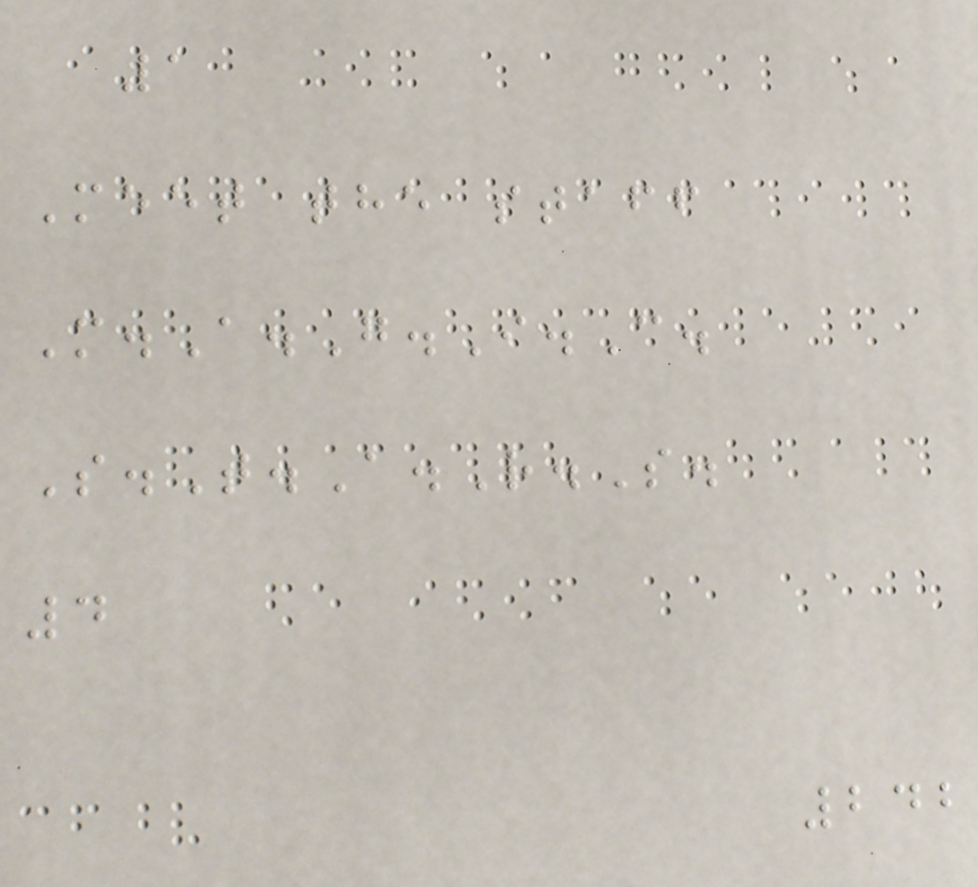1
Meet the staff
M.A.G.I.C.
S.T.A.R.S.
4
242
